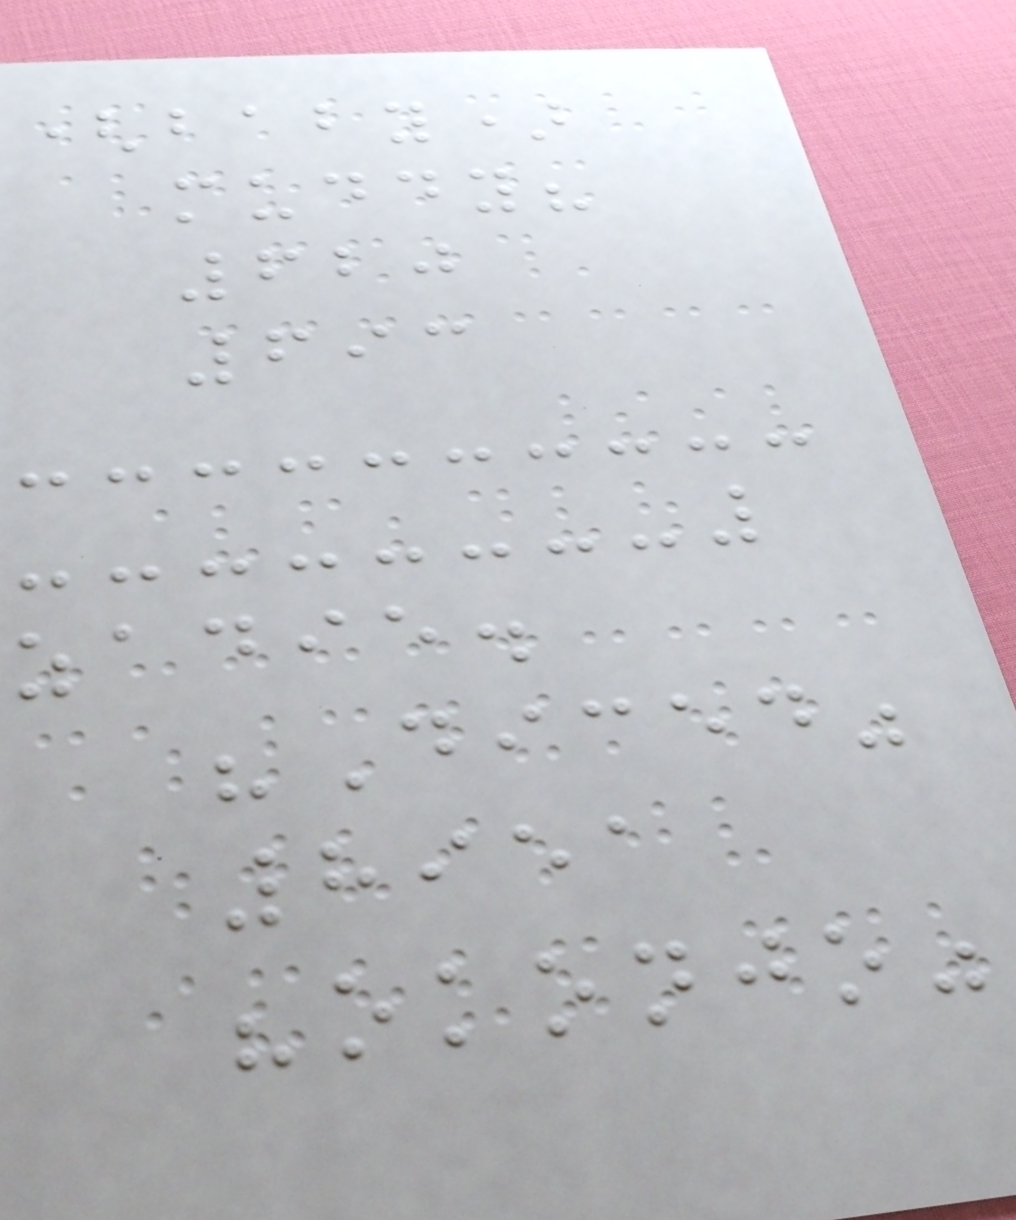(baby)
muddy?
620
693
zadie.
"Diced"
8951
"okonjo"
